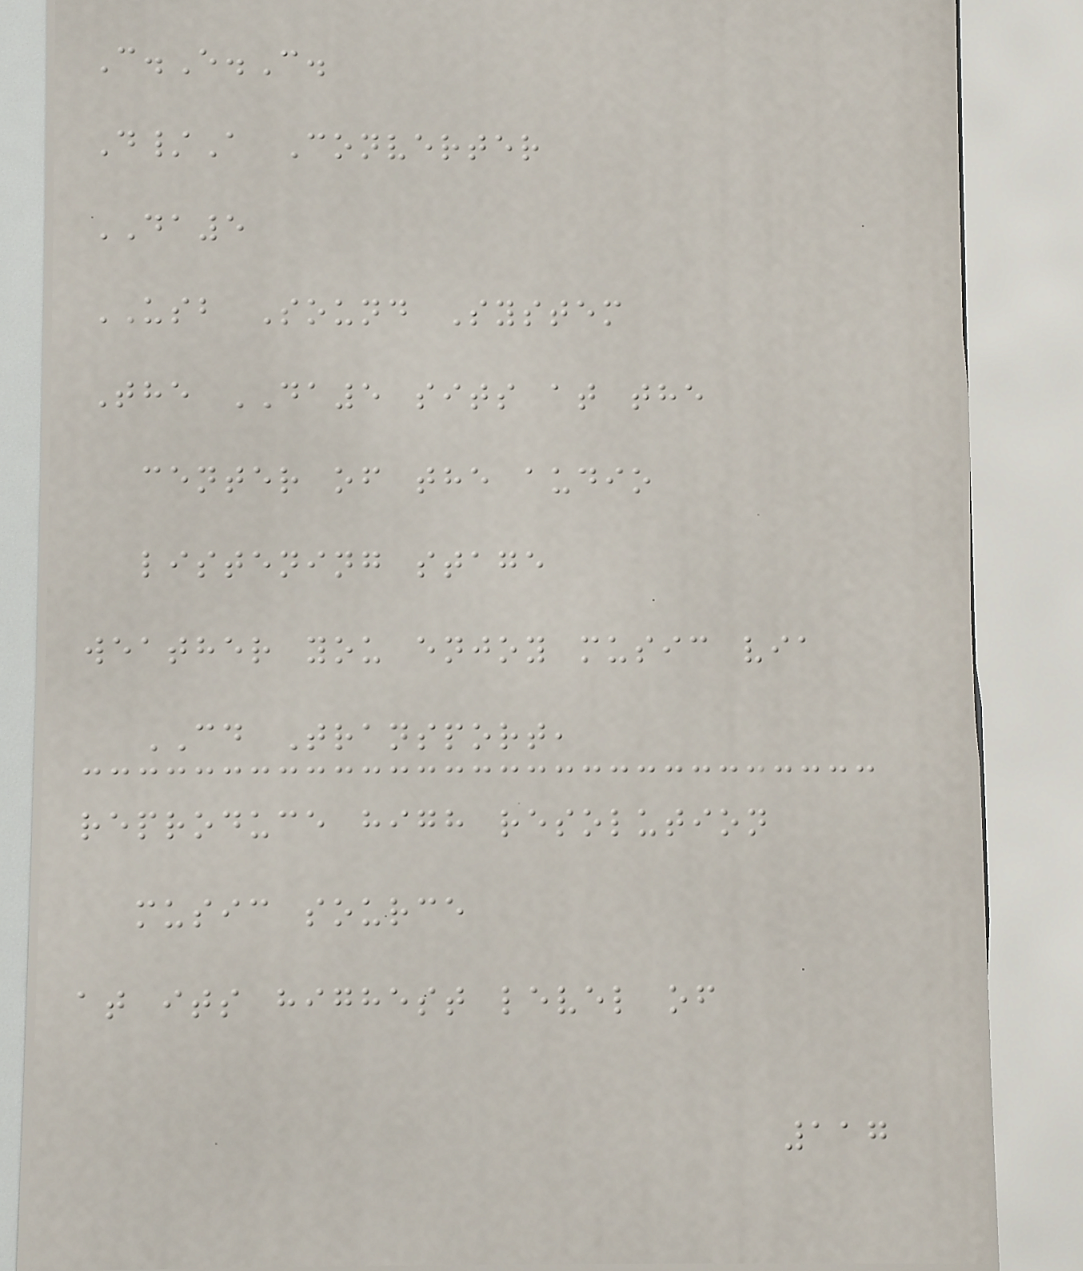C.E.C.
D/A Converter
DA5
USB Sound System
The DA5 sits at the
center of the audio
listening stage
weather you enjoy music via
CD Transport,
reproduce high resolution
music source
at its highest level of
117
